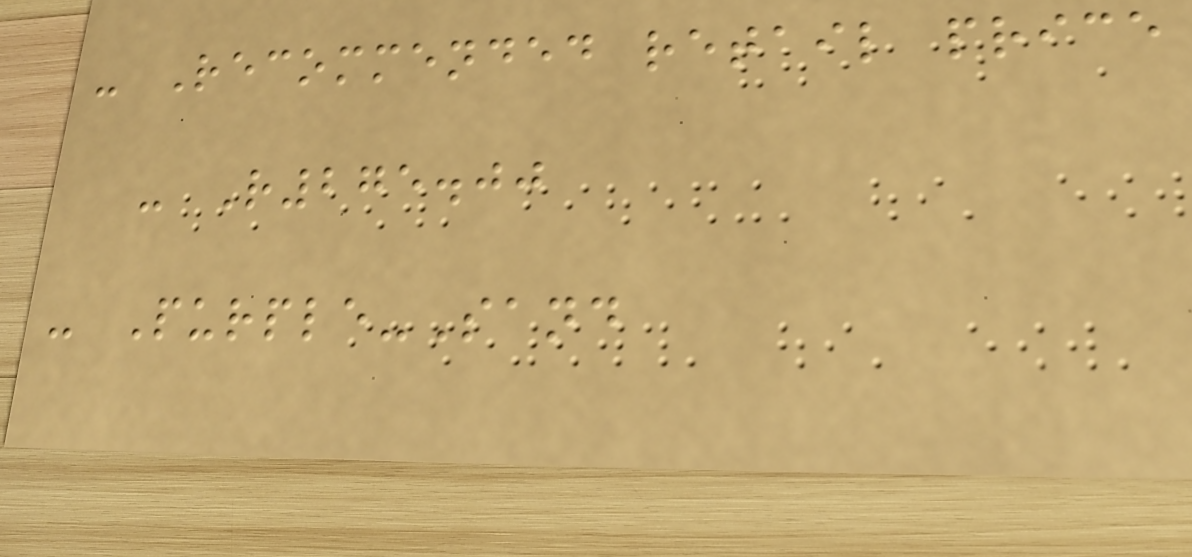- Recommended retail price
- R275.00
- Purple-Sand
